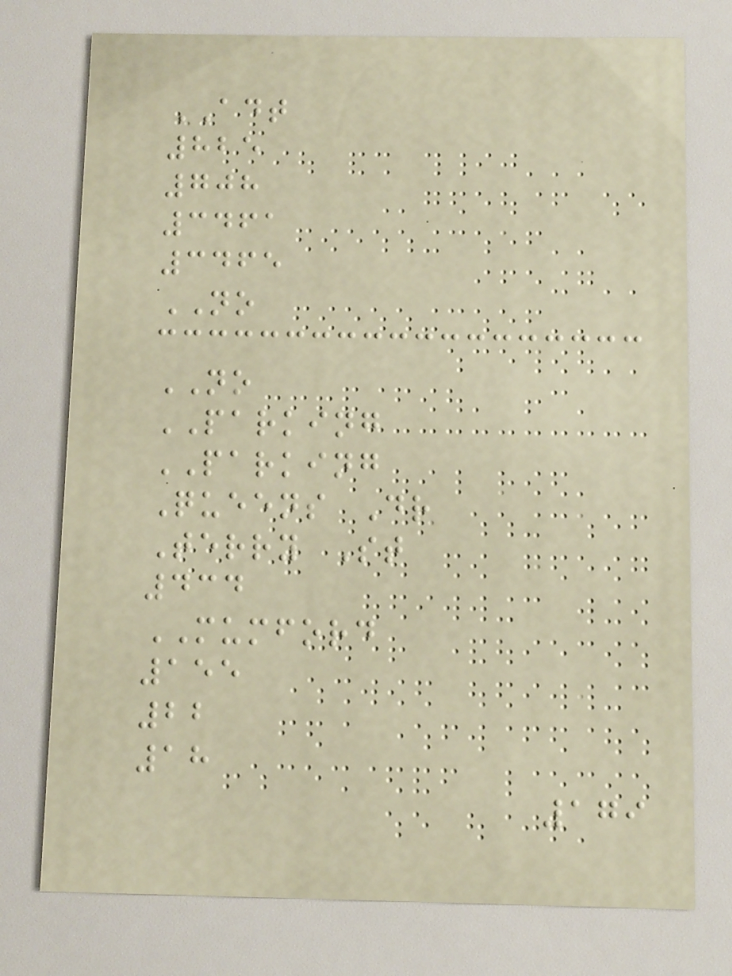ADT
825
708
3461
3465
NO
NO
PARKING
PARKING
Queens Dr
Terry St
434
MUMFORD
155
22
18
179
